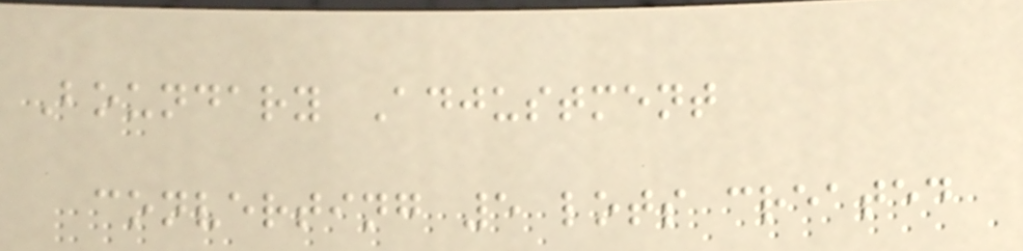Boundary Adjustment
converting 5 lots created
